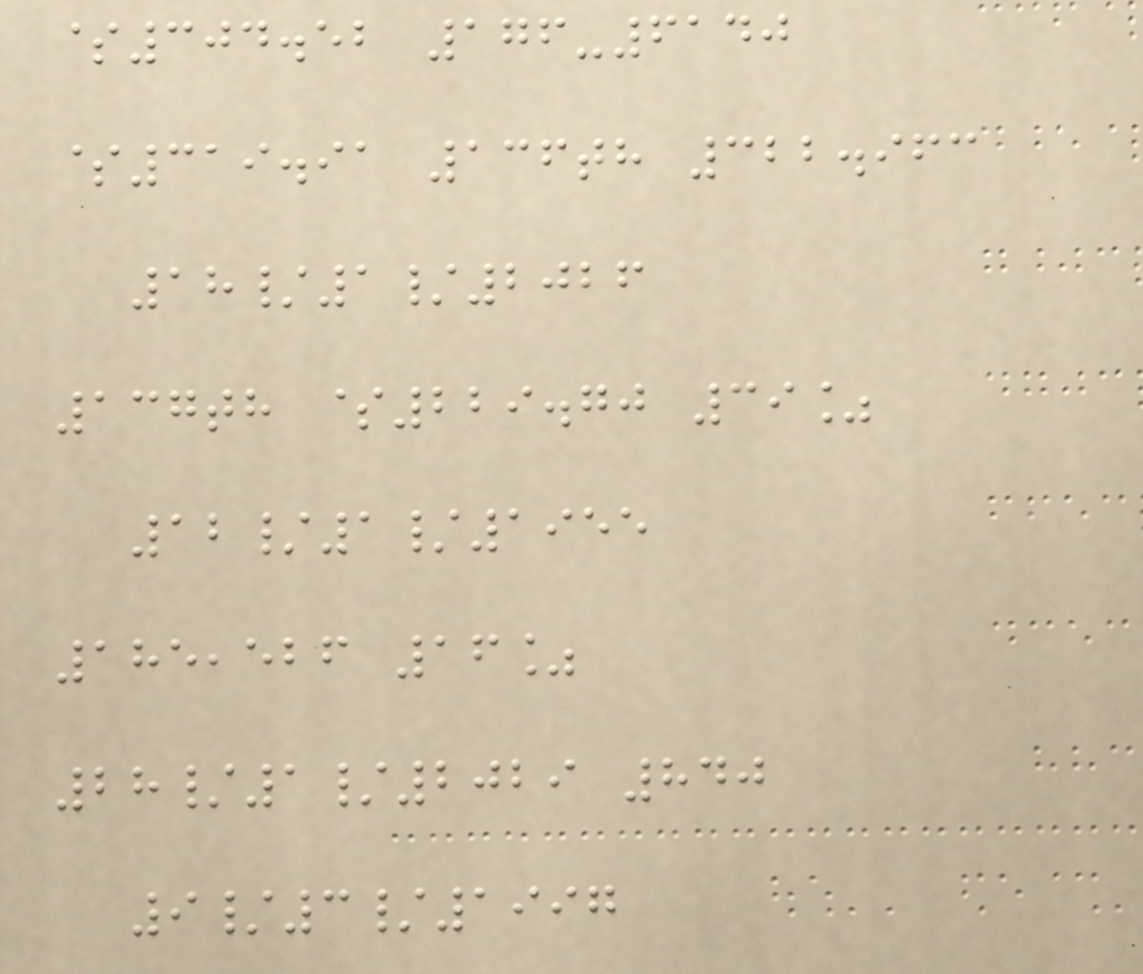$304.52 176-6140
$319.91 136th 322.963
18/1/2026
137th $229.70 39%
12/1/1955
185,526 16%
28/1/2029 840
9/3/1997
